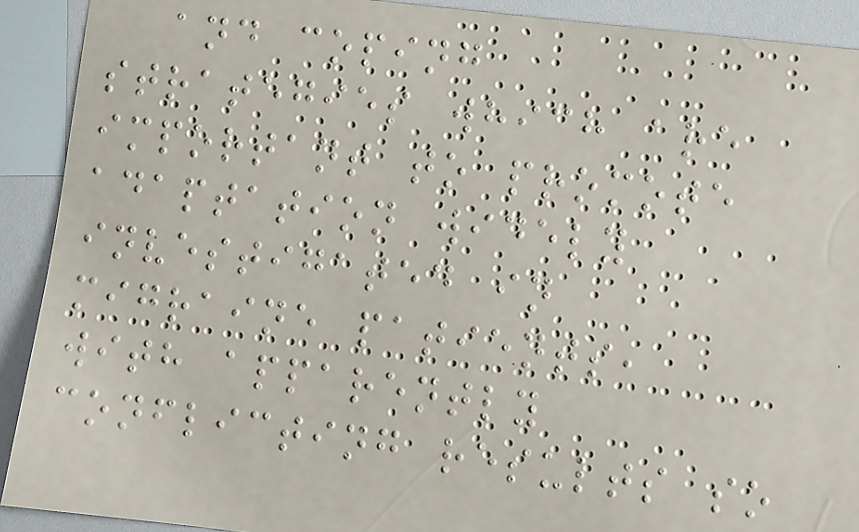and coping
strategies which are
important to promote
adaptation widely
investigated in
migraine patients,
with apparently
conflicting results so
